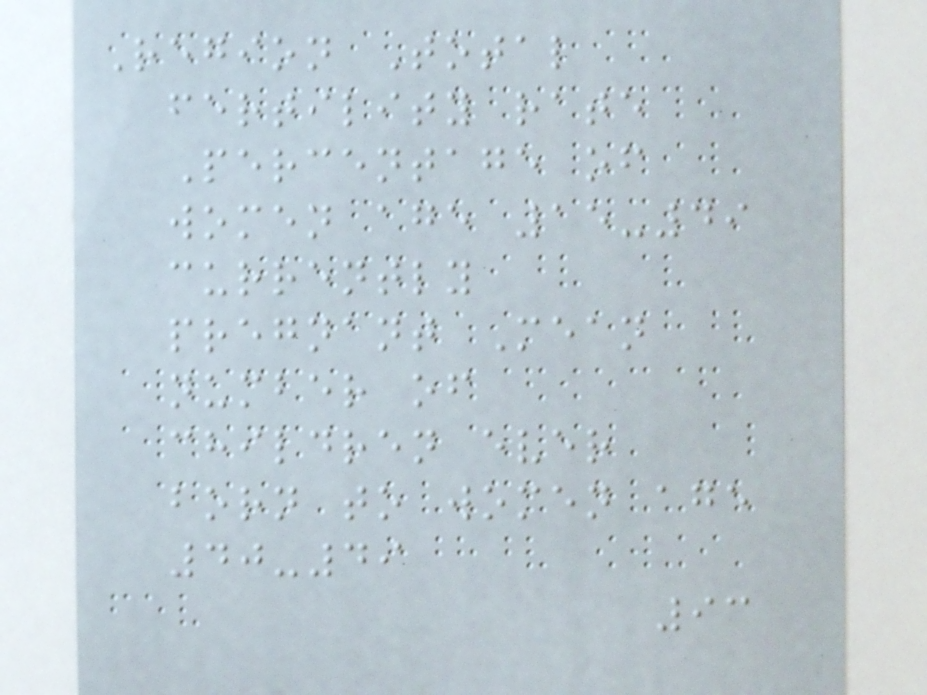Region Total
fertility rate
Percentage of
women age 15-49
currently
pregnant Mean
number of
children ever
born to women age
40-49
93
